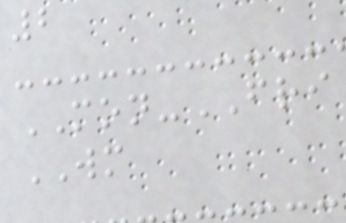2
MON-FRI
WM
